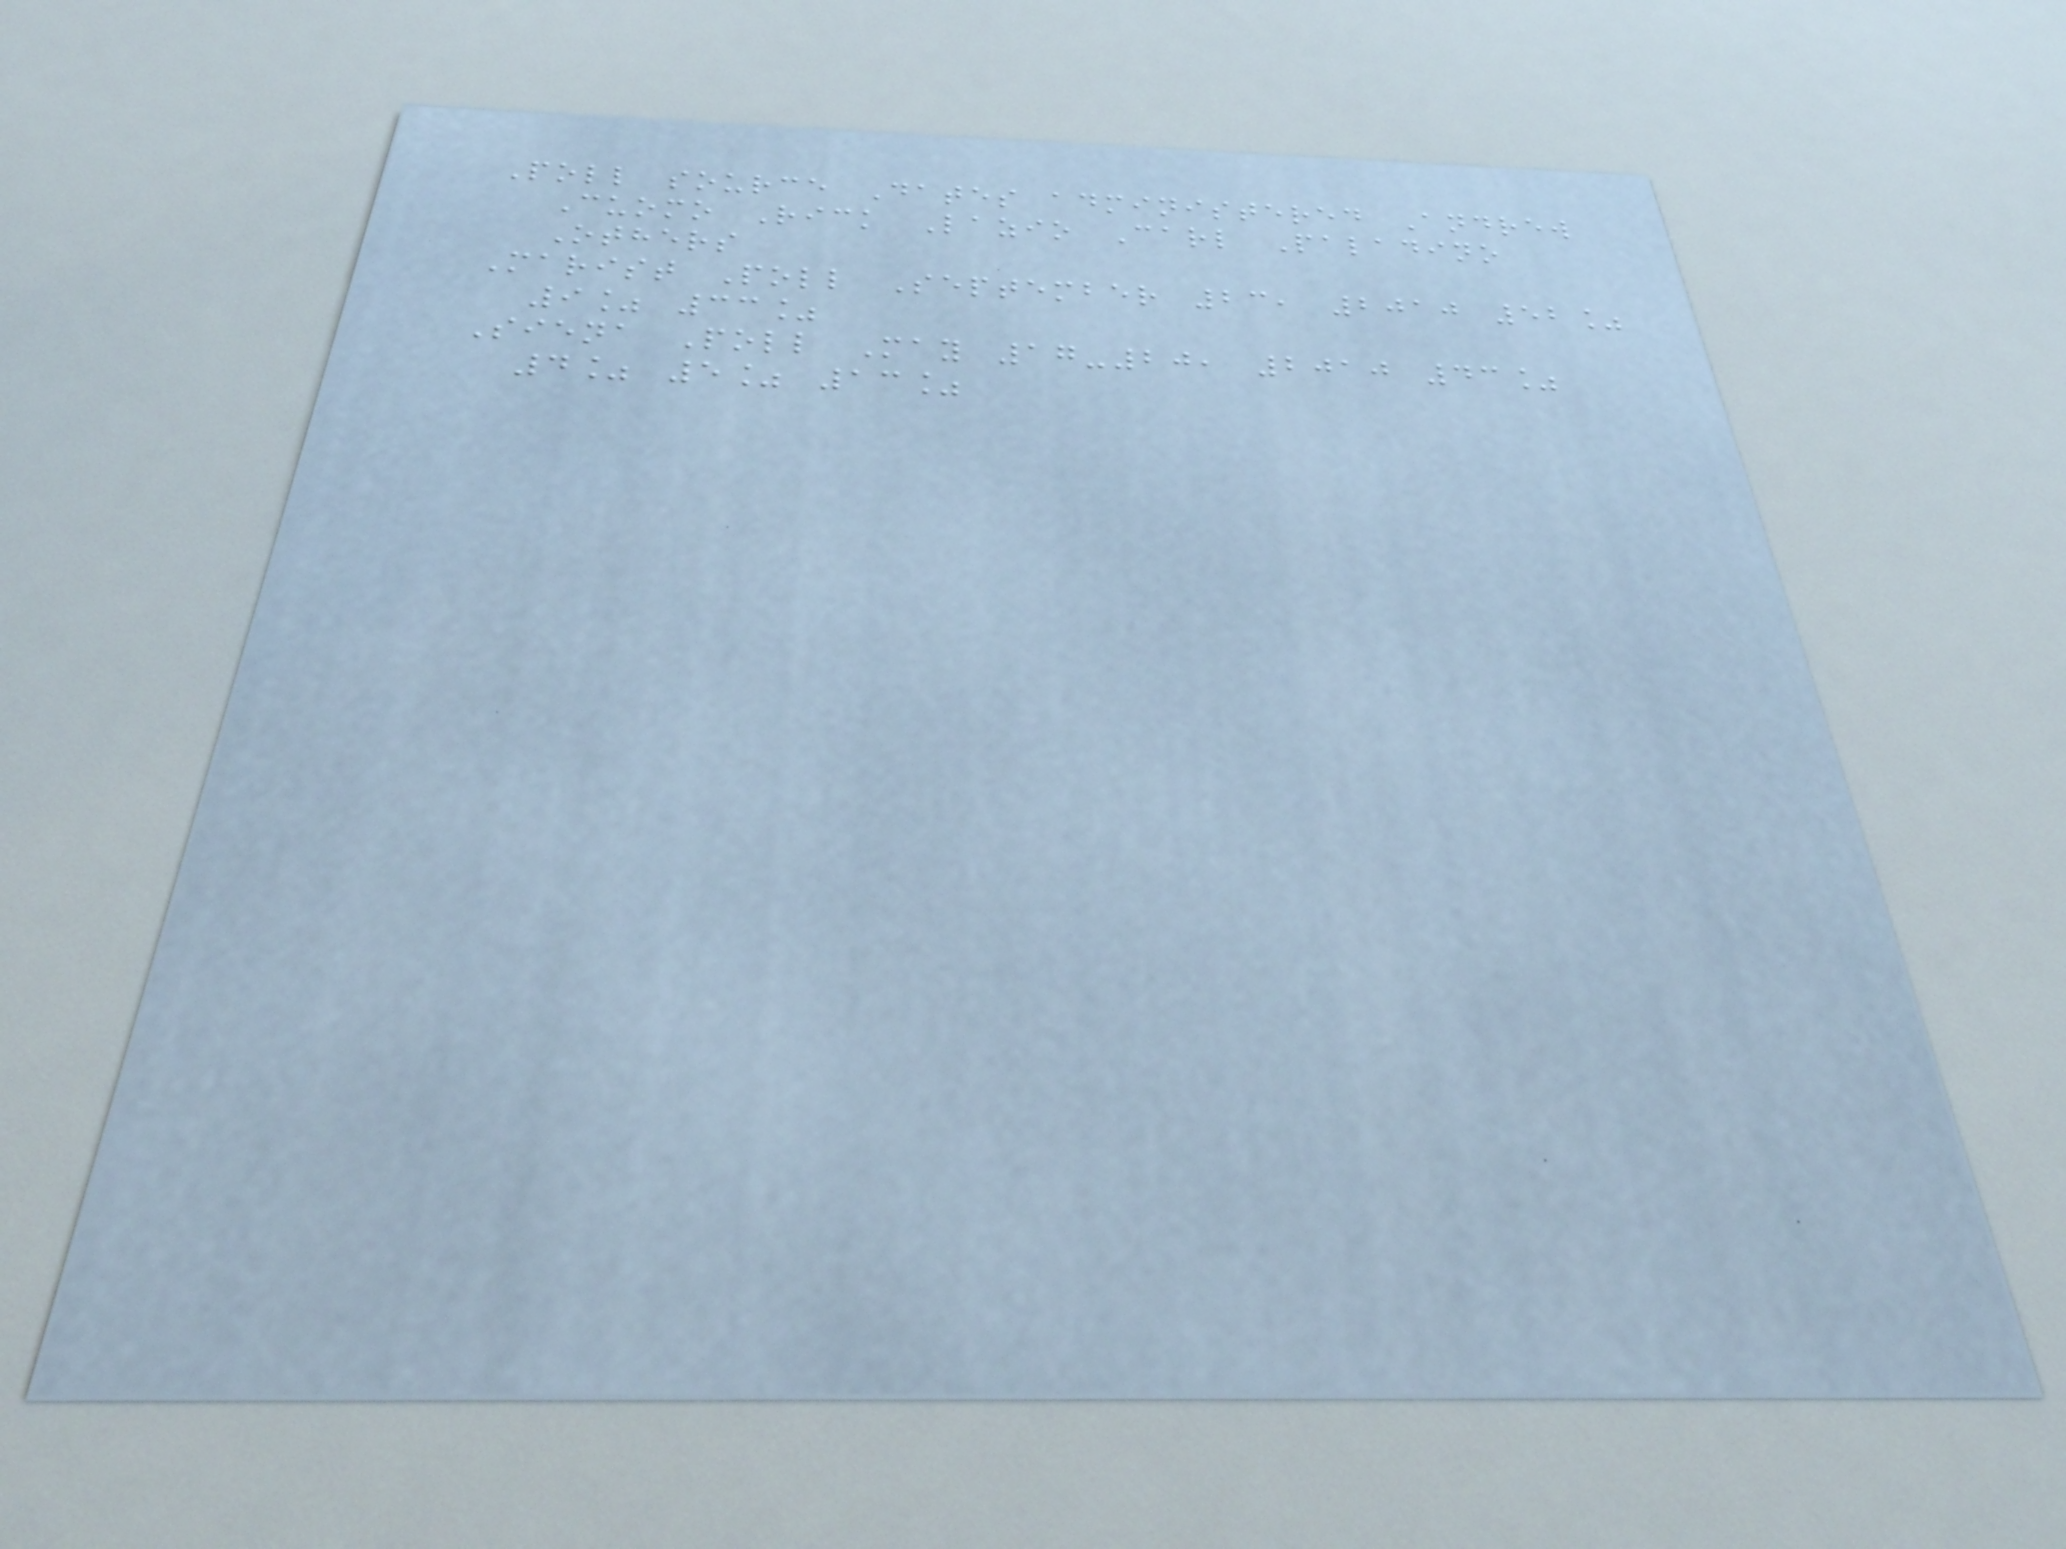Poll source Dates administered Andrew
Cuomo Rick Lazio Carl Paladino
Others
Marist Poll September 23, 2010 52%
9% 33%
Siena Poll May 17-20, 2010 43%
4% 5% 13%
